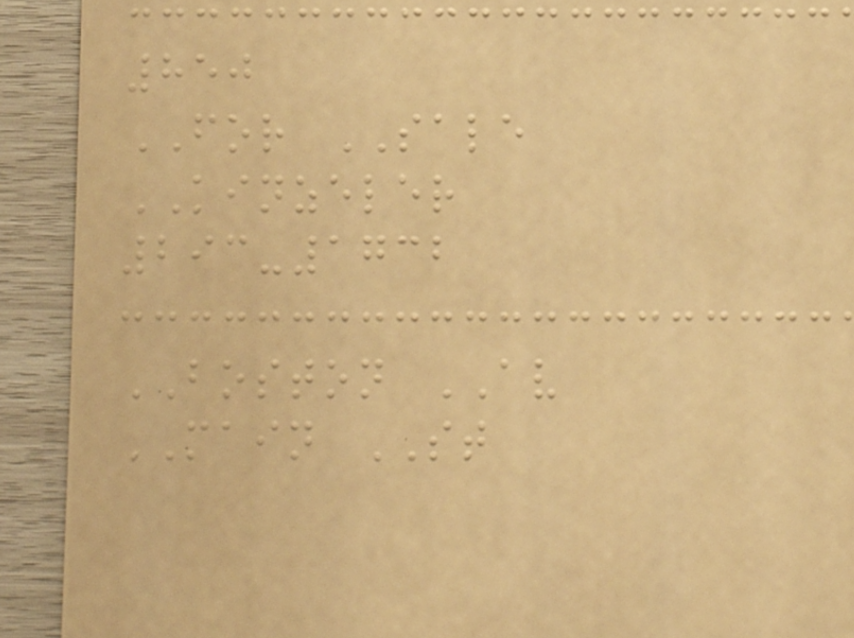850
FOR SALE
KINZELER
293-1732
BOSTON AV
MAIN ST
